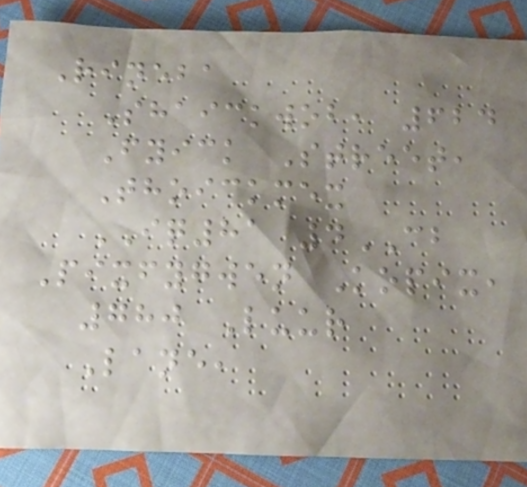Rineba
Shaickwob, 624
Fyick Street,
Thoickmex
IQ81 4CB
Pixfygwen Kopix,
780 Luur
Lane,
